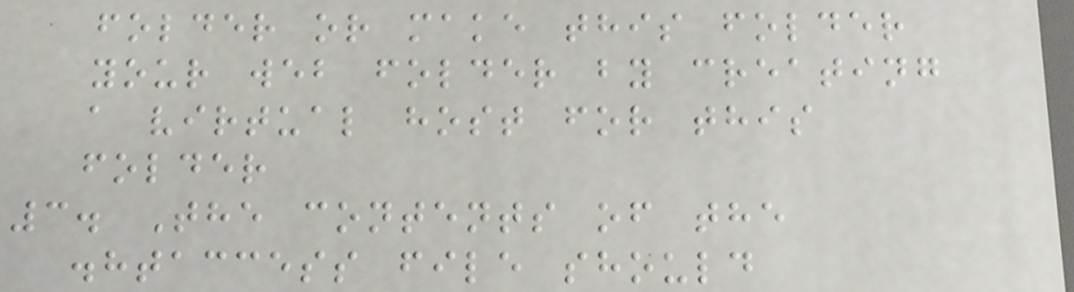folder or make this folder
your web folder by creating
a virtual host for this
folder
3. The contents of the
.htaccess file should
